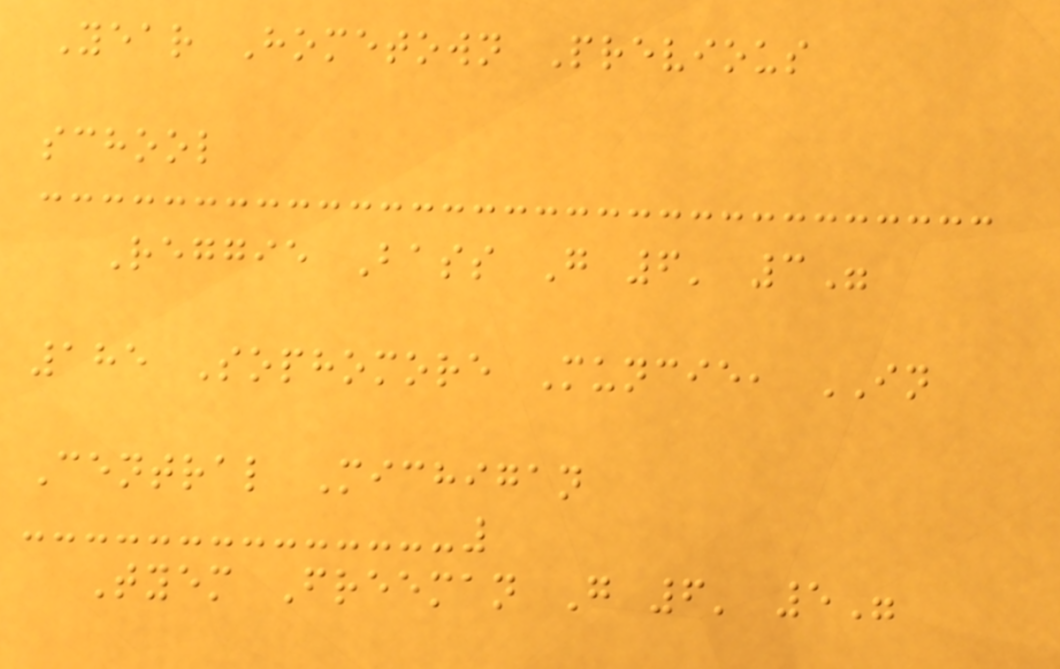Year Hometown Previous
school
Reggie Bass G 6' 3"
185 Sophomore Muncie, IN
Central Michigan
Tyem Freeman G 6' 5"
